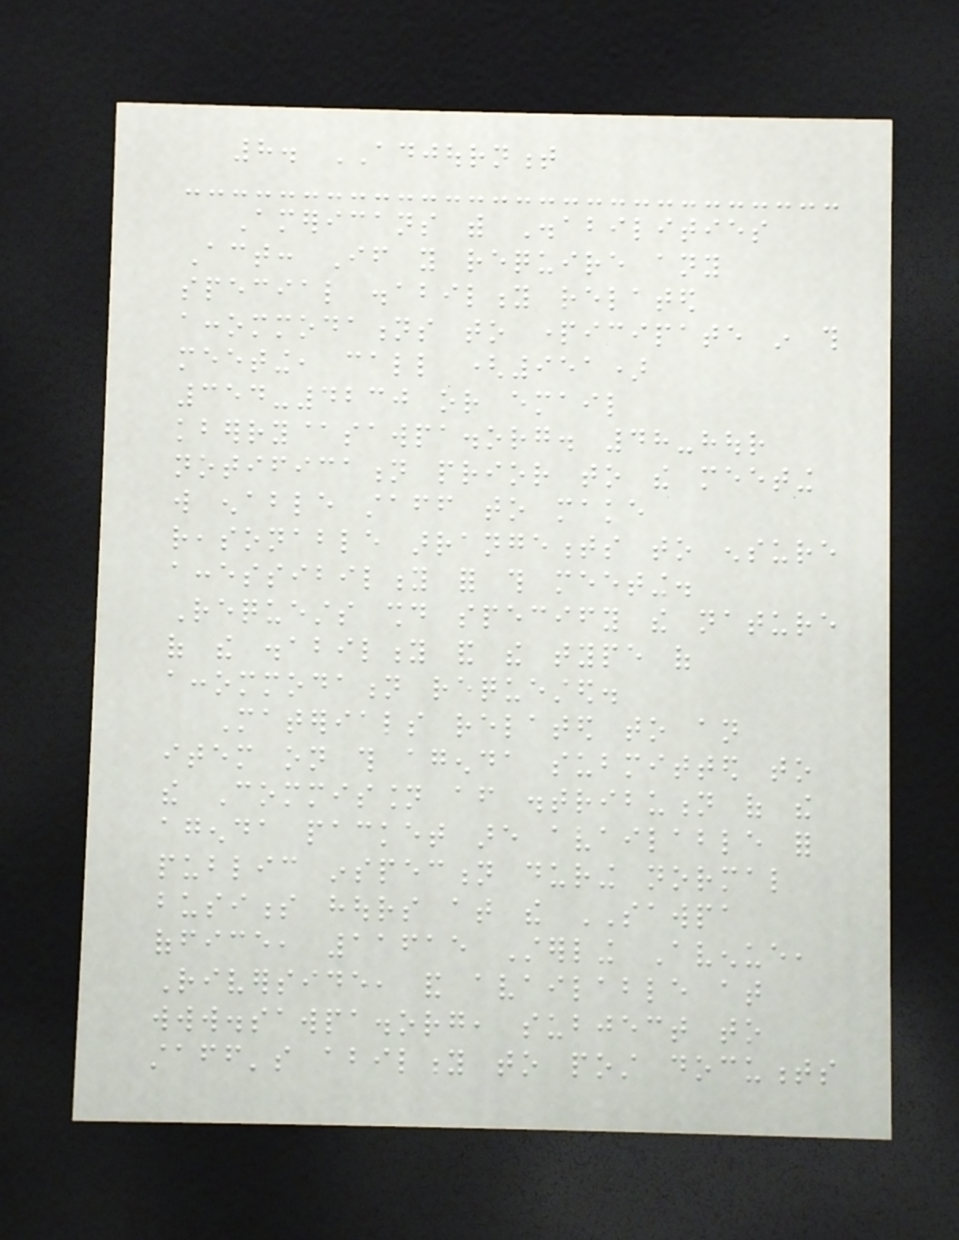8. ADJOURNMENT
Americans with Disabilities
Act: If you require any
special disability related
accommodations to participate in this
meeting, call (951)
354-4230 or email
kberry@sawpa.org. 48-hour
notification prior to the meeting
will enable staff to make
reasonable arrangements to ensure
accessibility for this meeting.
Requests should specify the nature
of the disability and the type of
accommodation requested.
Materials related to an
item on this agenda submitted to
the Commission after distribution of the
agenda packet are available for
public inspection during normal
business hours at the SAWPA
office, 11615 Sterling Avenue,
Riverside, and available at
www.sawpa.org, subject to
staff's ability to post documents
